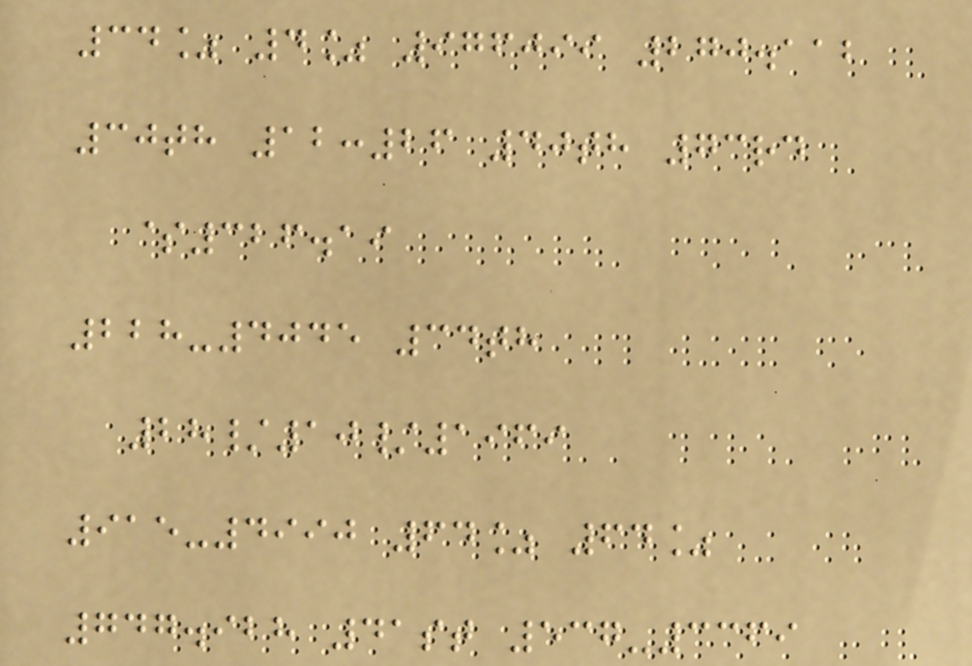34% 4% 976099 270.112
30th 12:26 40th 73rd
$326.19
228-4045 34th
28/10/1969
915-4990 64% 64%
747.928 41st 537-3369
